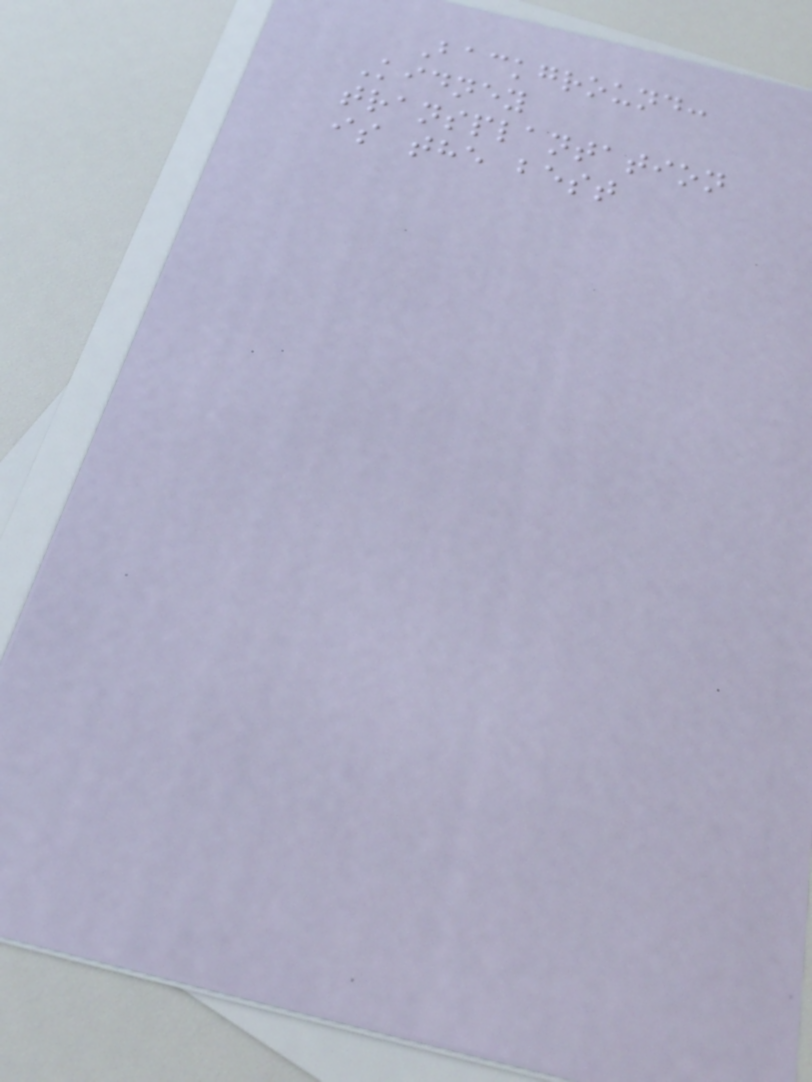Background:
Kidney
transplantation
is the best
